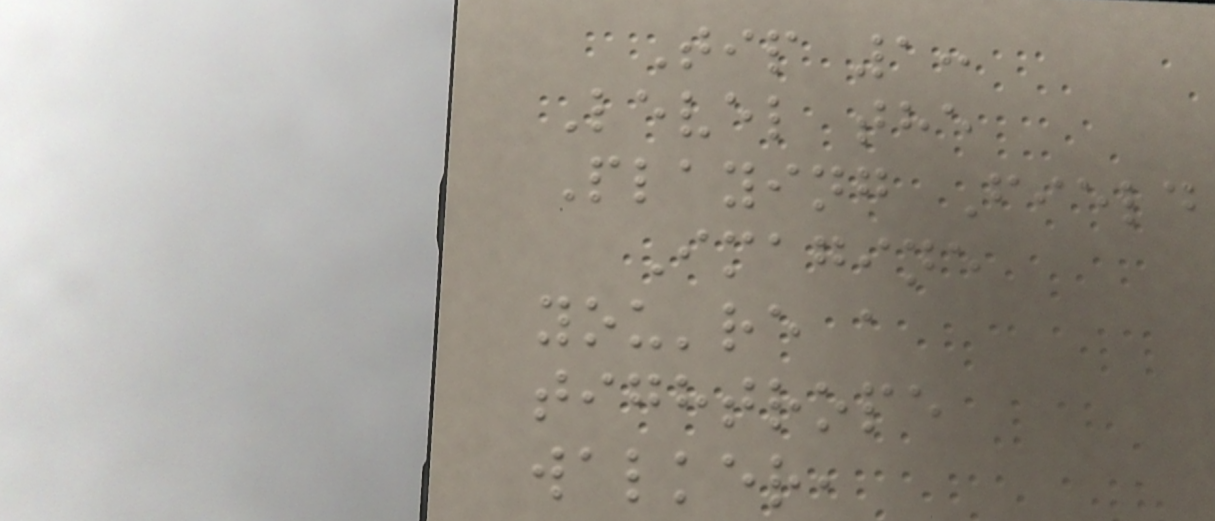Tip 1:
Level the
Playing Field
Imagine
you're a
tightrope
walker,
